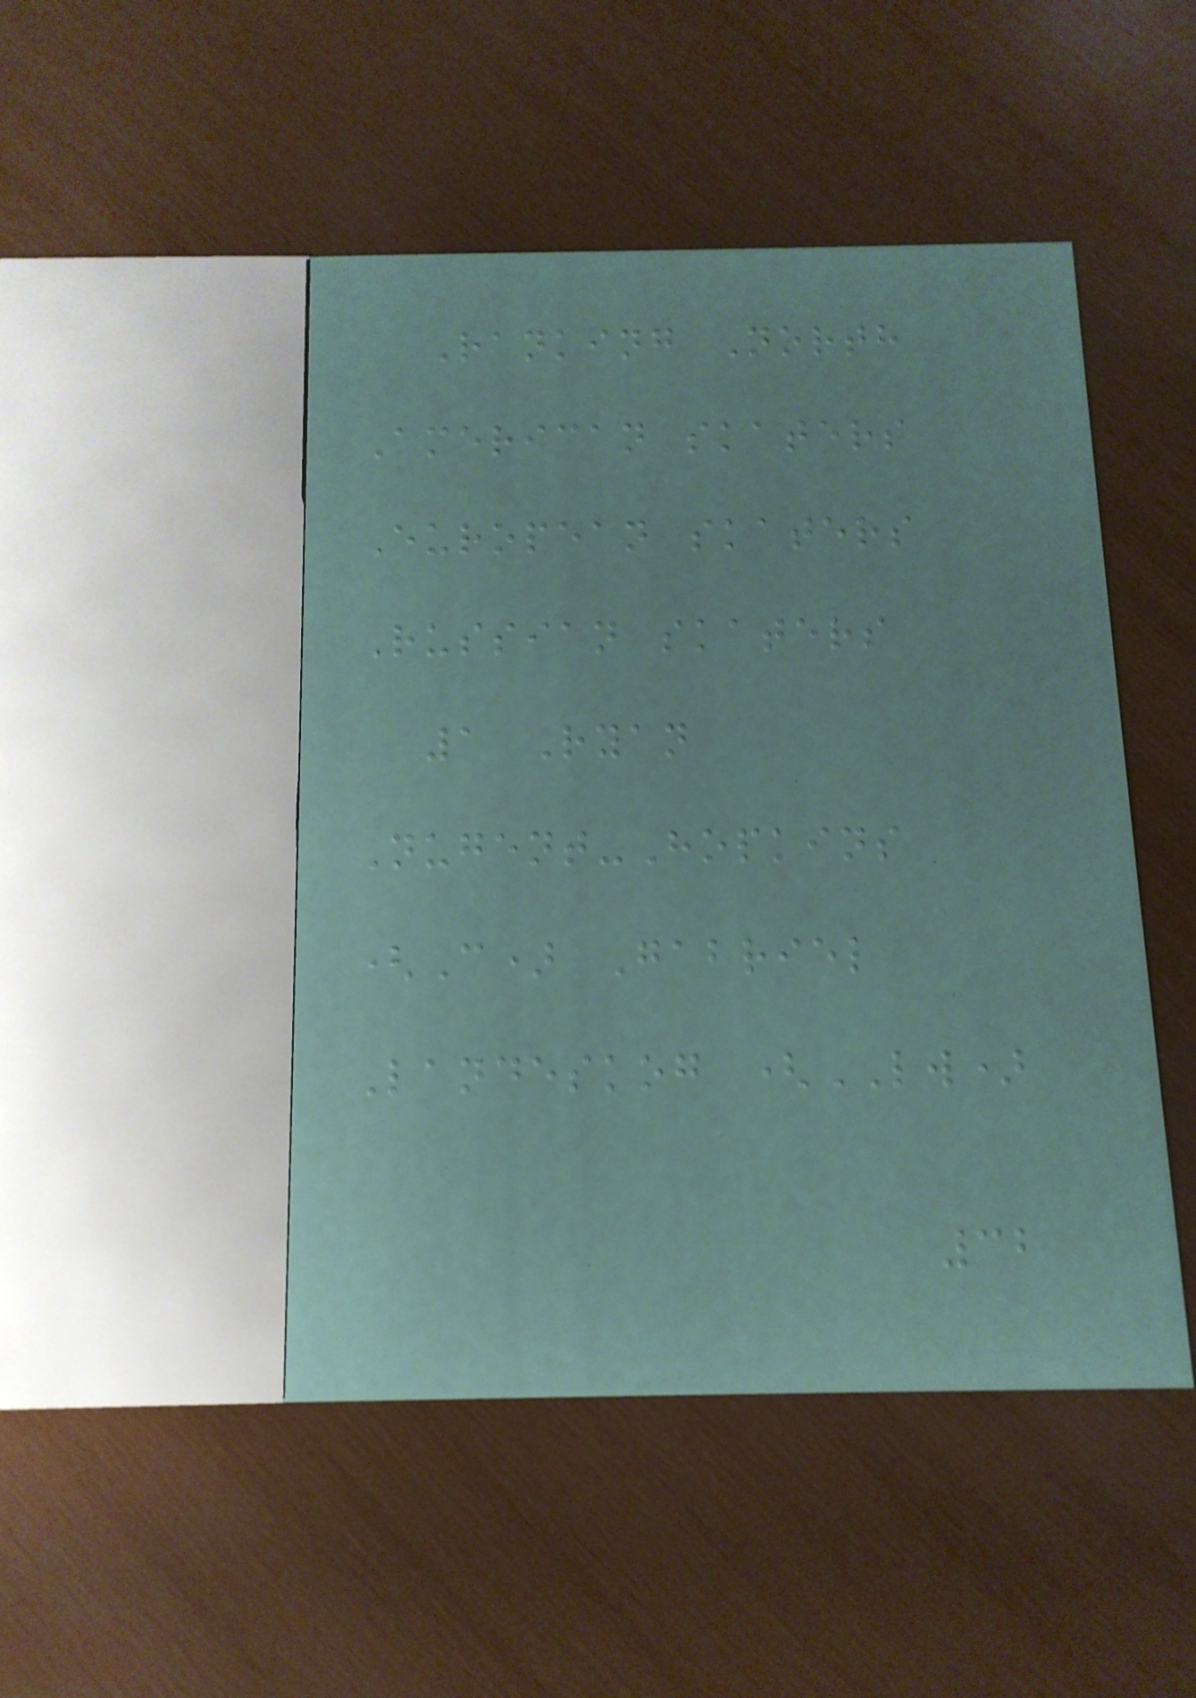Ranking North
American skaters
European skaters
Russian skaters
1 Ryan
Nugent-Hopkins
(C) Gabriel
Landeskog (LW)
32
